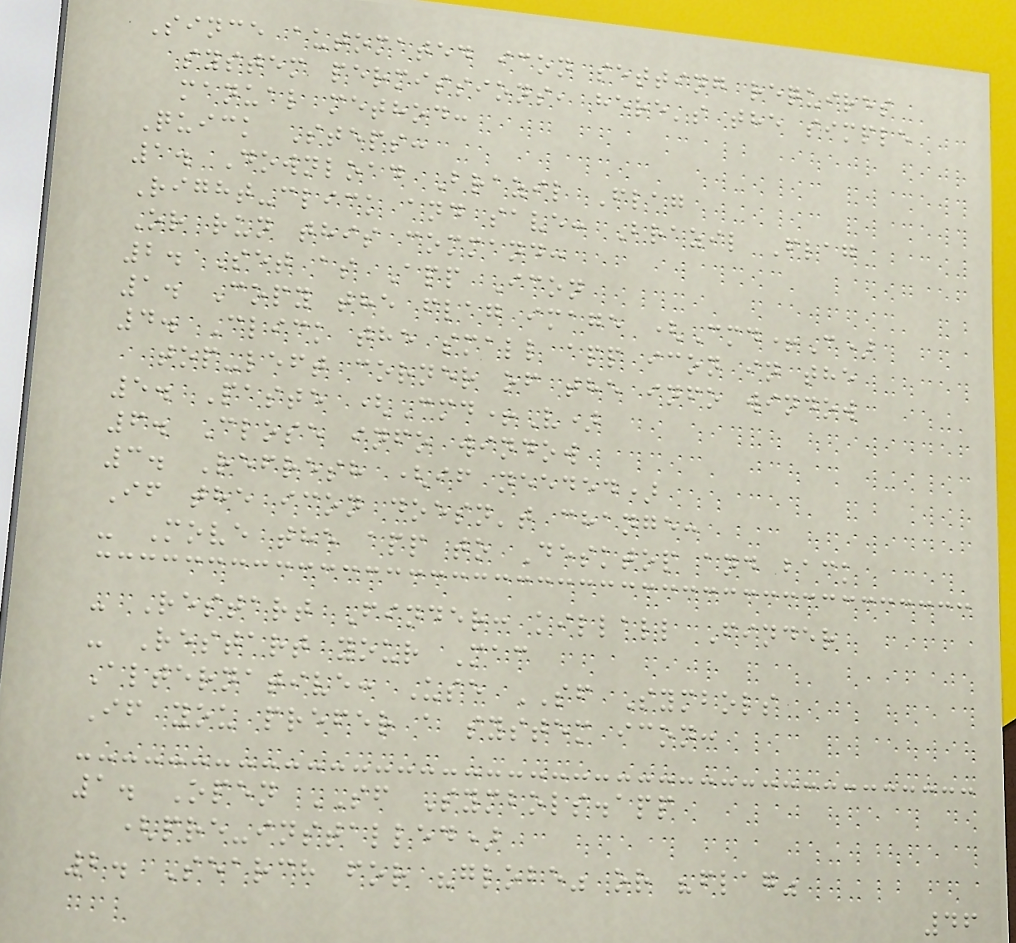Since automated icon setting requires
system permissions, here's the simple
manual method:
Quick Steps:
1. Download Brazil Flag
Right-click and save: Brazil Flag
Or run this command:
2. Set as App Icon
1. Copy the flag image (Cmd+C)
4. Click the small app icon in the
top-left corner of the info window
5. Paste (Cmd+V)
6. Close info window
3. Refresh (if needed)
If the icon doesn't change:
- Move the app to Desktop and back
- Restart Finder: killall Finder
- Restart your Mac
Alternative: Use SF Symbols
If you prefer a system icon:
1. Open SF Symbols.app
(pre-installed)
2. Search for "globe" or "flag"
46
